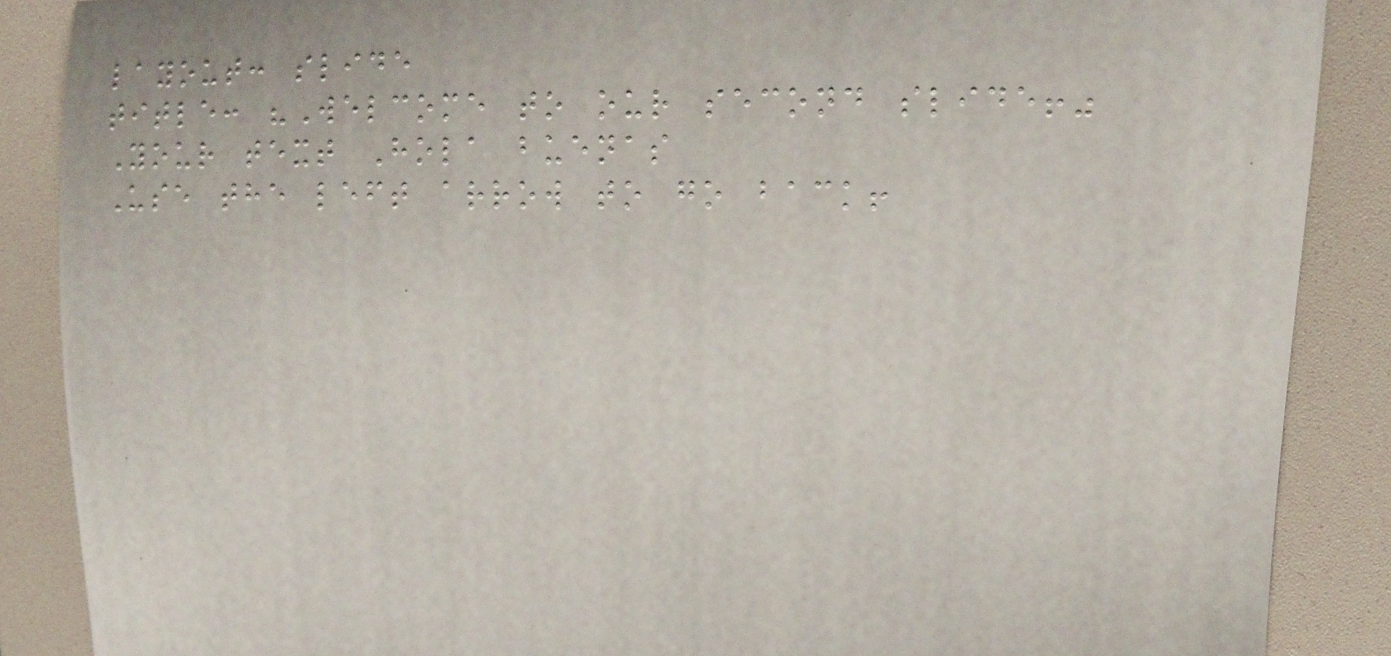layout: slide
title: "Welcome to our second slide!"
Your text Hola buenas
Use the left arrow to go back!
